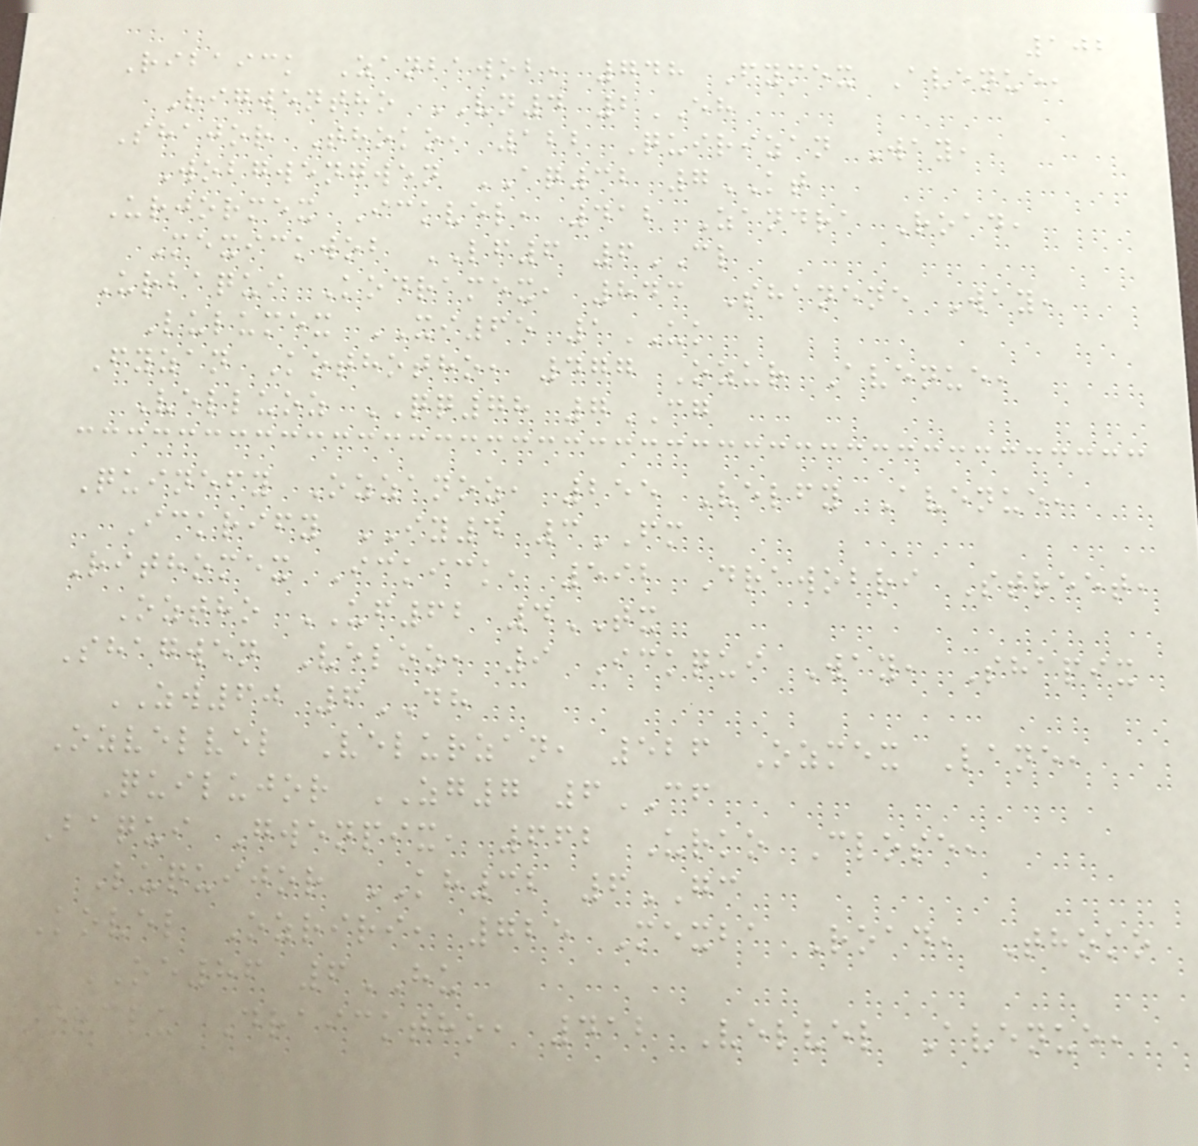102
Ribaick Zanbawob, 748 Fymex Avenue,
Rigwentho VN4 2EH
Shajor Thoko, 122 Quirizan Way,
Wobgwengwen AQ32 7KT
Urjormex Ickvel, 412 Zandra Road,
Mexickwob LF6 6CL
Urbaqui Kodramex, 843 Shanene Way,
Lulumex XI65 1UK
Fyzan Kothotho, 477 Ozur Avenue,
Velluoz QQ78 7CG
Quinefy Ozzanoz, 255 Velfy Avenue,
Ickrify IY4 3FM
Rithomex Ickick, 592 Drawobri Street,
Oztho UF62 4TX
Shagwen Veloz, 9 Ickqui Way, Shapix
ZW60 6DH
Ozvelvel Velurzan, 526 Ozmex Lane,
Quilujor ZG7 6CF
Baqui Gwenpix, 662 Urko Close,
Luquijor KH32 6GC
Kovel Ozriri, 725 Mexba Road, Thoko
OE86 6HU
Dralu Draicktho, 412 Velvel Avenue,
